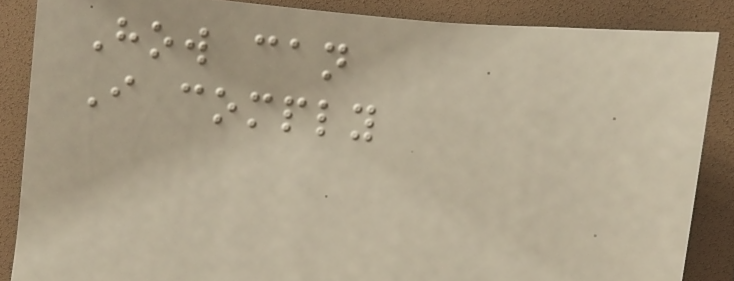How can
I comply
